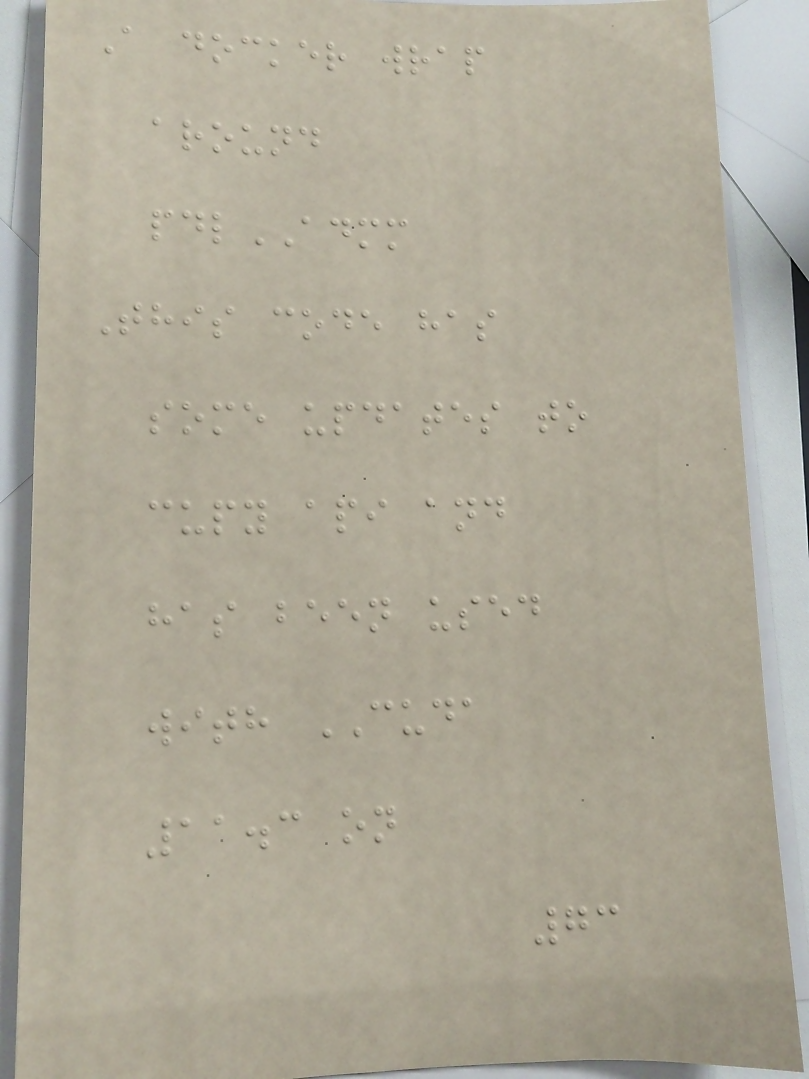A docker wrap
around
pdlADMM
This code has
some updates to
cupy api and
has been used
with CUDA
11.3 on
73
